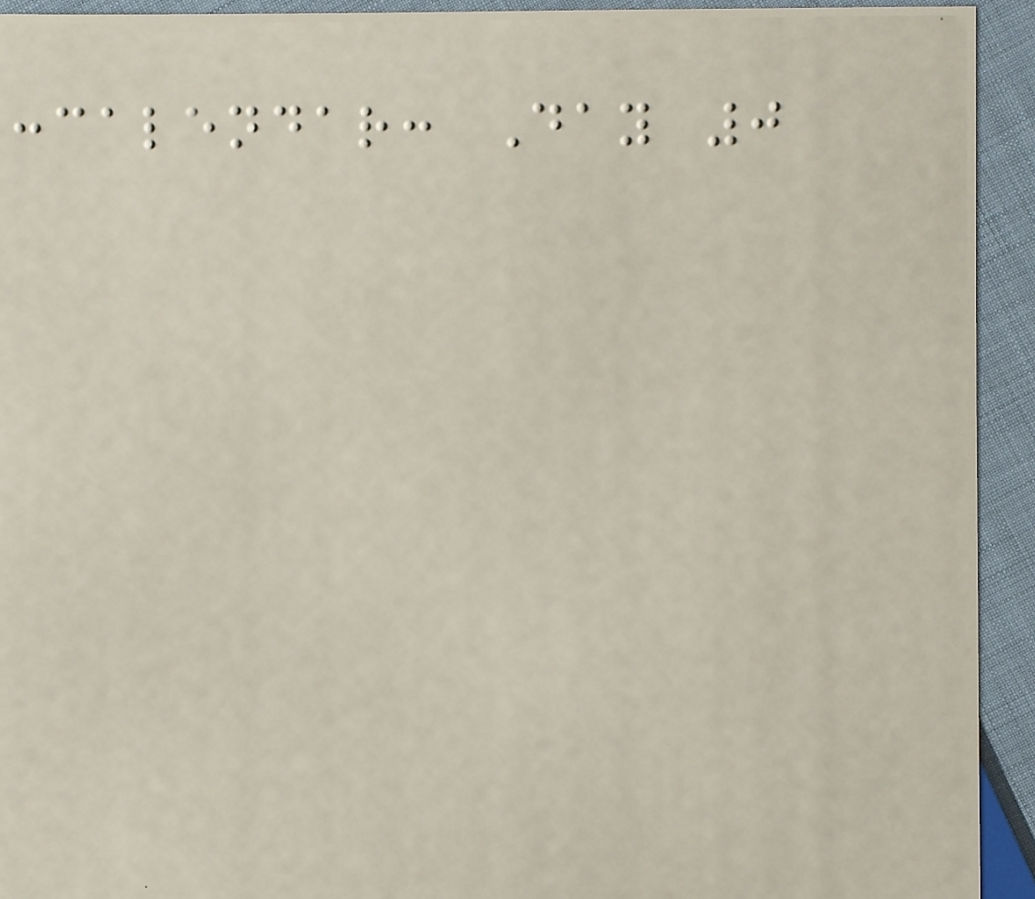:calendar: Day 0
